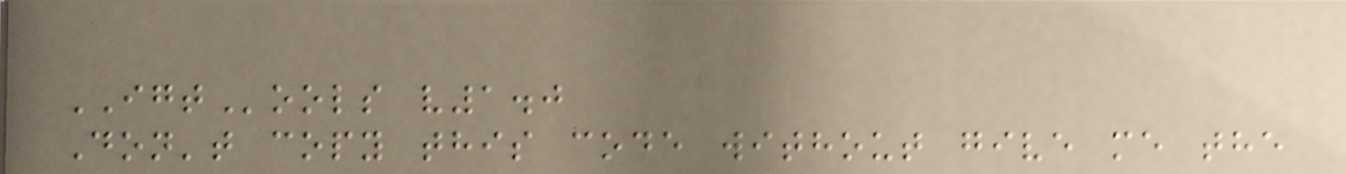IGTools v1.0
Don't copy this code without give me the
